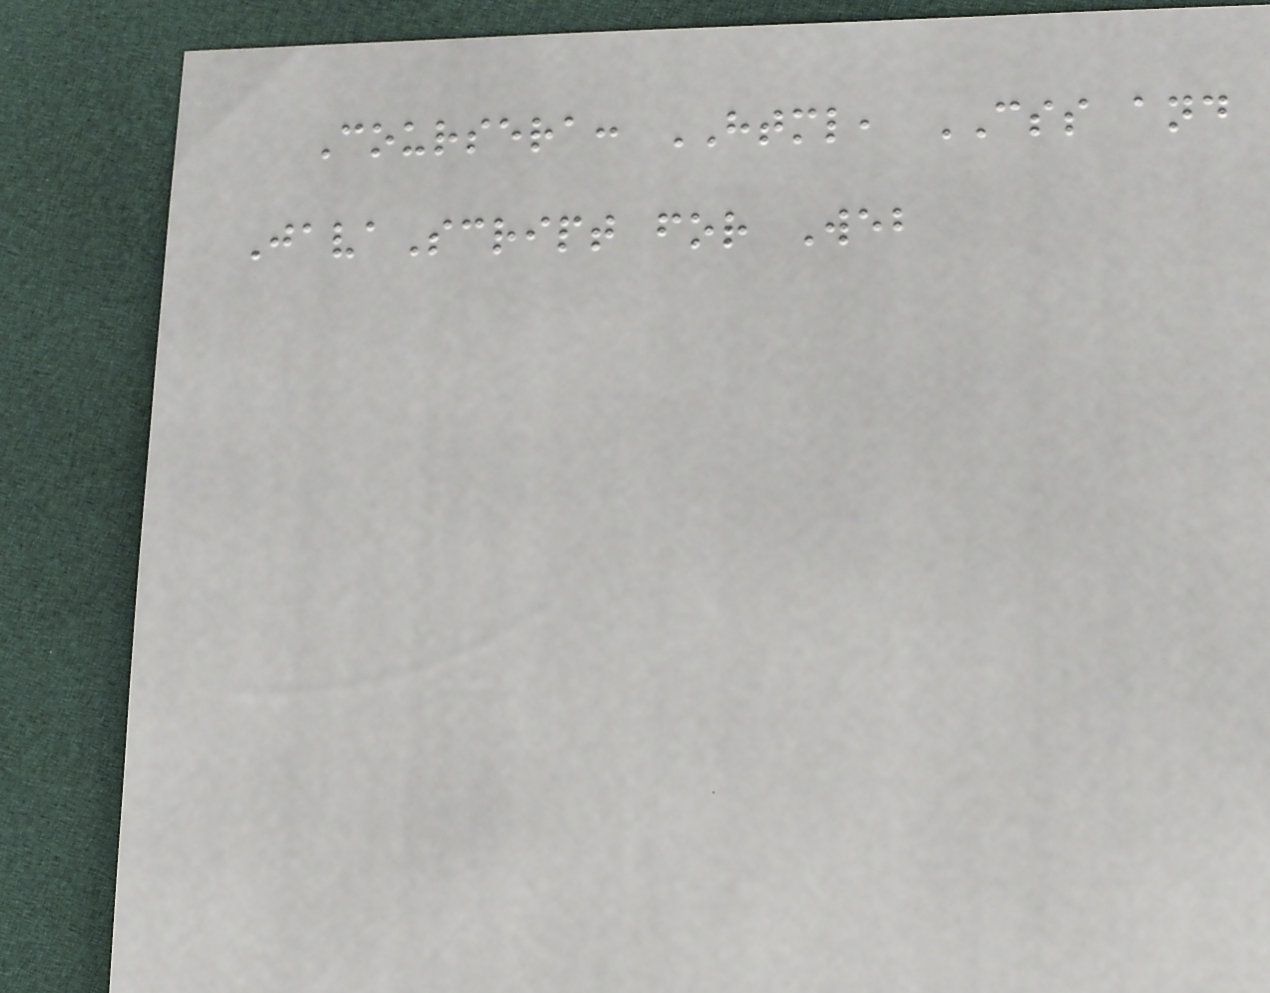Coursera: HTML, CSS and
JavaScript for Web
